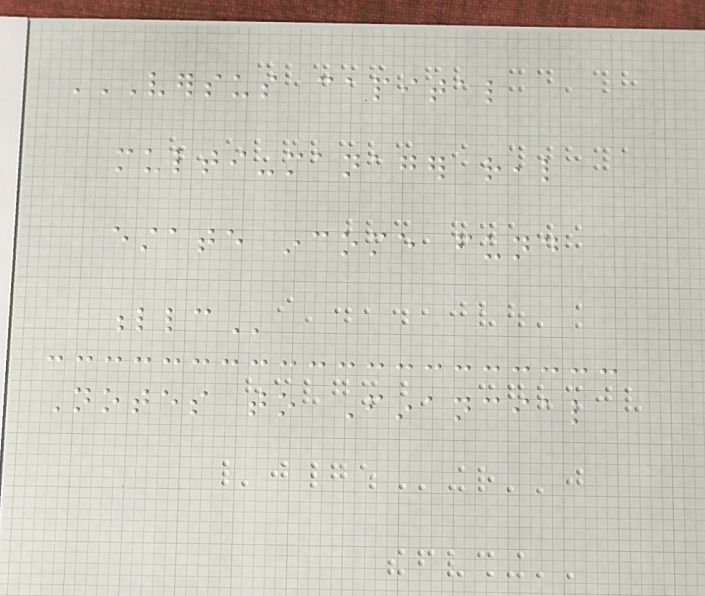VERSUS CAPITAL
MULTI-MANAGER REAL
ESTATE INCOME FUND
LLC
Notes to Financial
